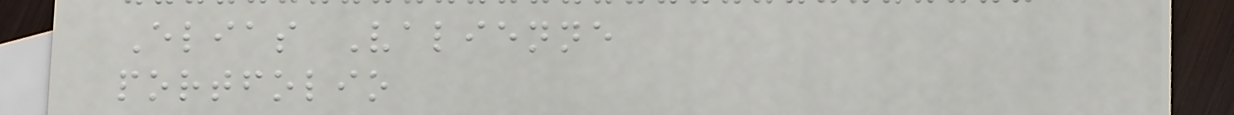Elias Valienne
portfolio
